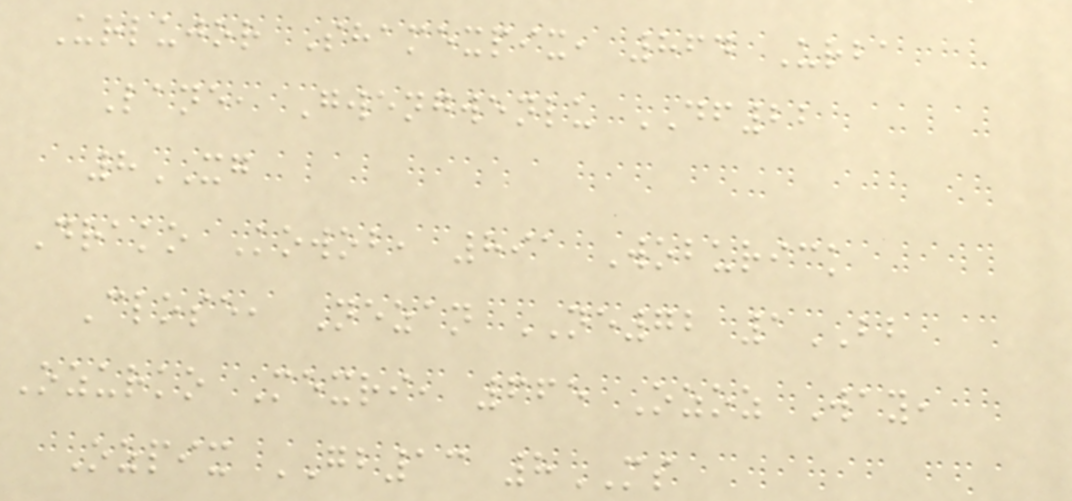Urlujor Shamexpix, 864 Urba
Lane, Gwengwenlu DF22
8XG
Drako Kowob, 891 Woburick
Close, Nezan NE72 1BB
Ozurko Mexri, 665 Ozoz Way,
Ozpix GB13 8MS
